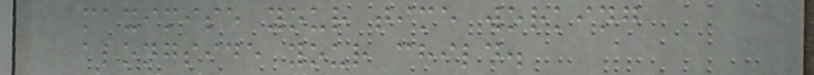maximise your time working
alongside your child.
